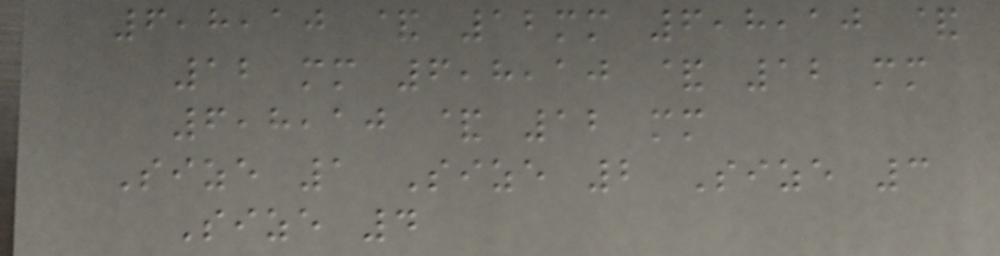6,8,10 & 12mm 6,8,10 &
12 mm 6,8,10 & 12 mm
6,8,10 & 12 mm
Size 1 Size 2 Size 3
Size 4
